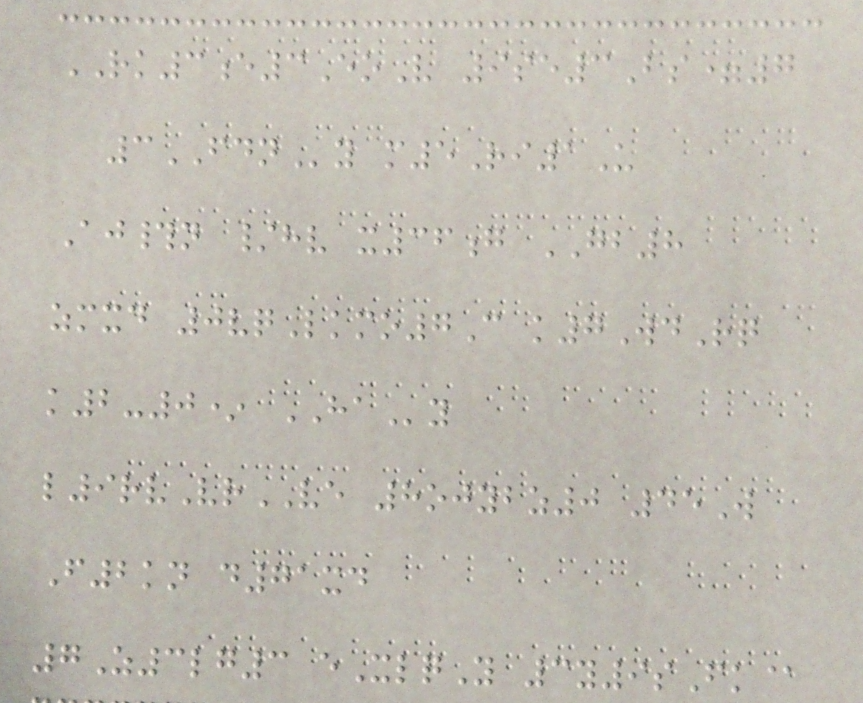RK3e3EoV 9se3Bs=7
3FDNy m5Ri1U
Aj#n /hv x36g GB8
zmxd 0vqLkmo7C k7WdRq
k2-0* HAy
l9rvVrVE 8ojybz0 45W
F2kn d71xd
7Z3lg3 eXlqY 3y9sFk@
